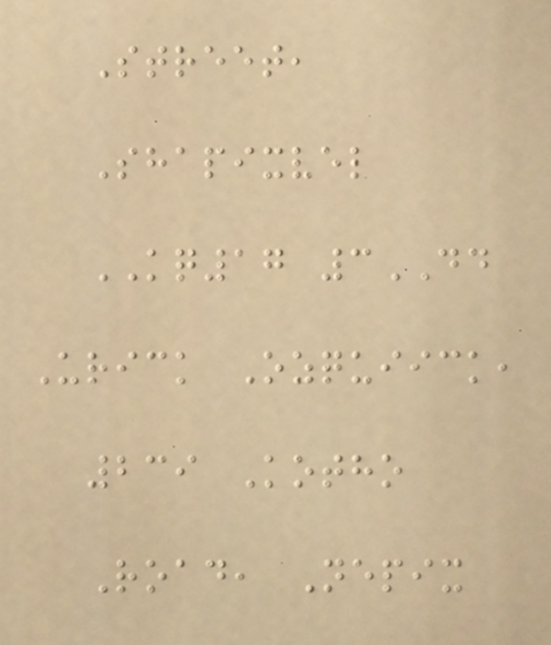Street,
Shapixvel
KQ17 3DD
Urick Ozquiick,
239 Kotho
Road, Nepix
